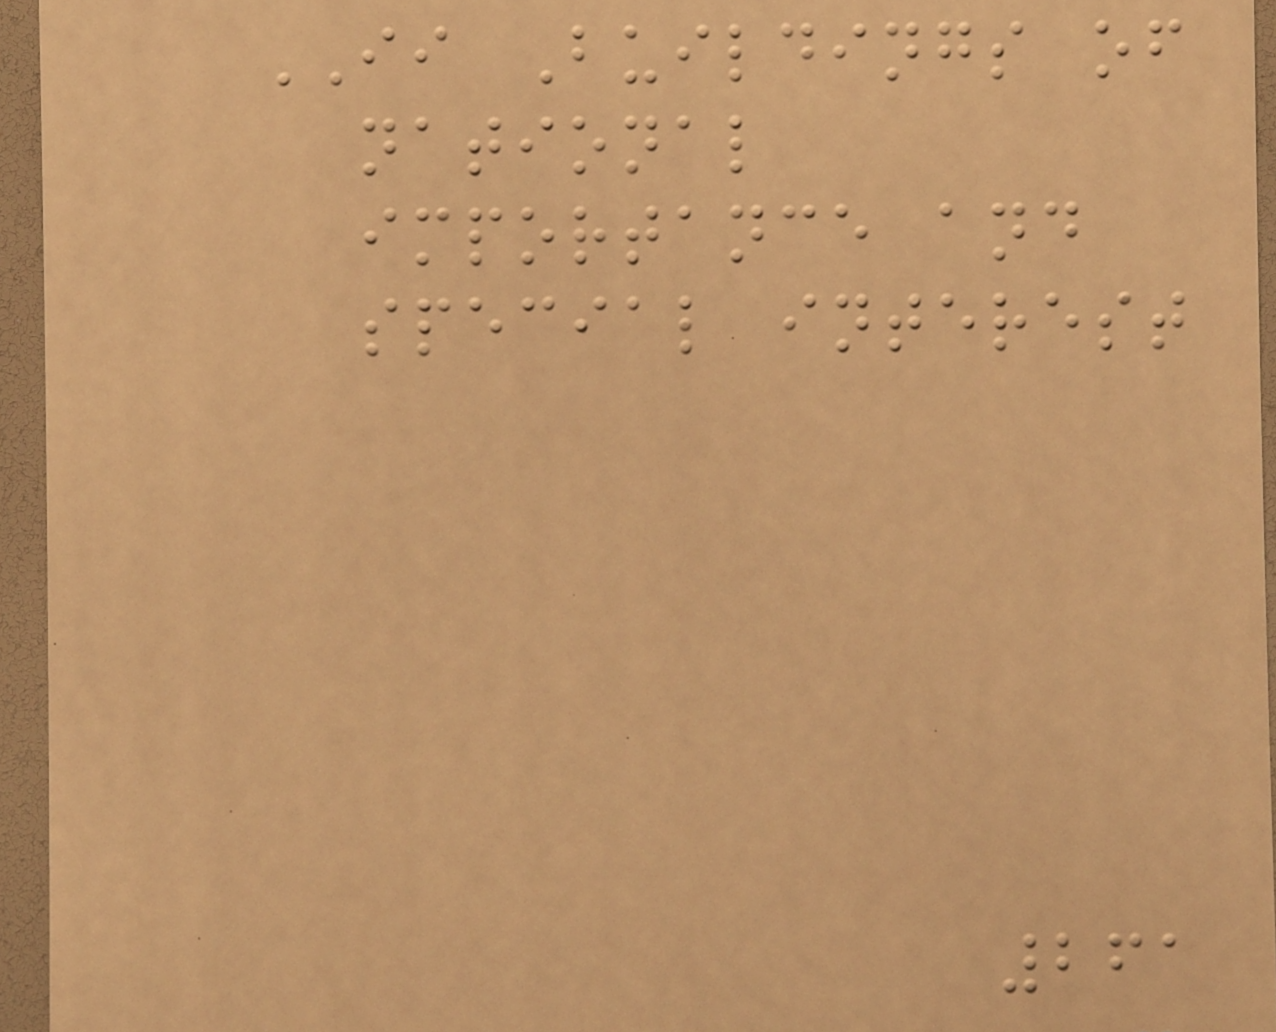II Buildings of
national
importance and
special interest
261
